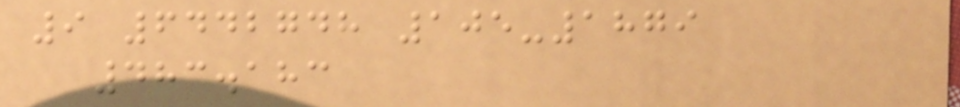9 6442748 105-1879
483.183
